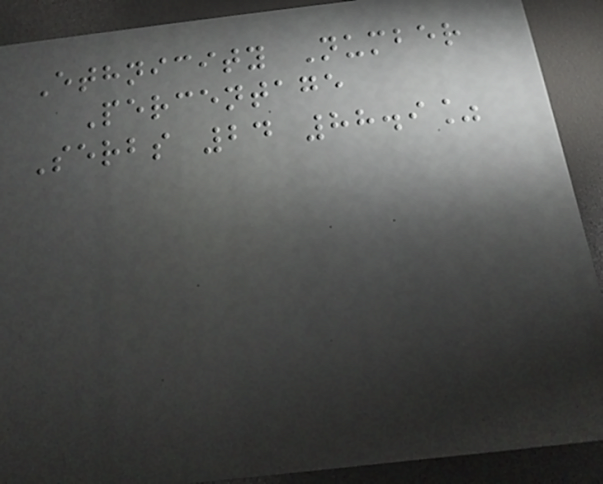Ethnicity Number
Percentage
Serbs 24 88.9%
